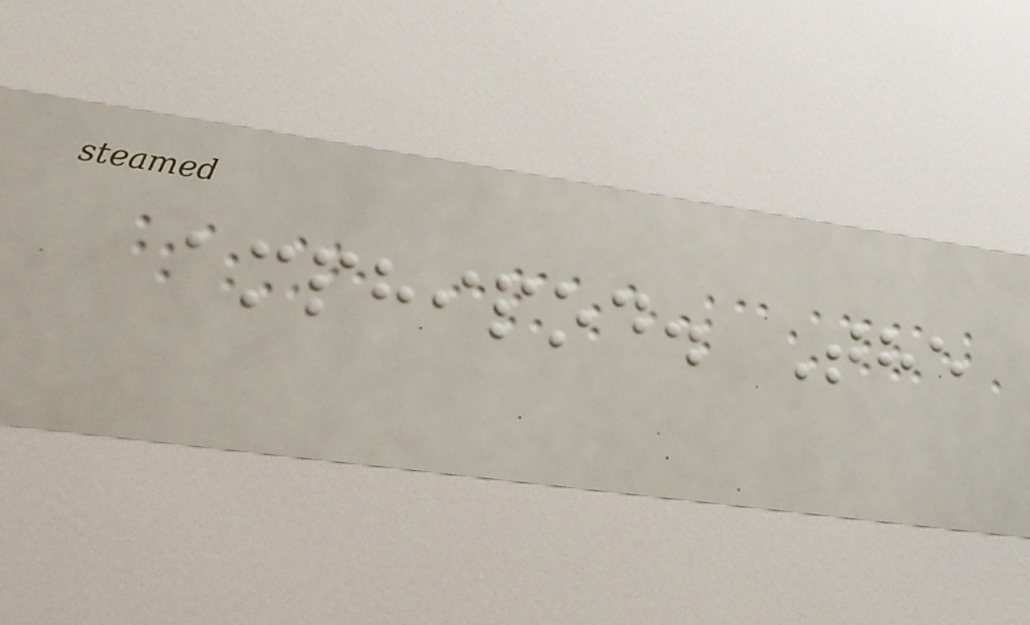amphipod. The
